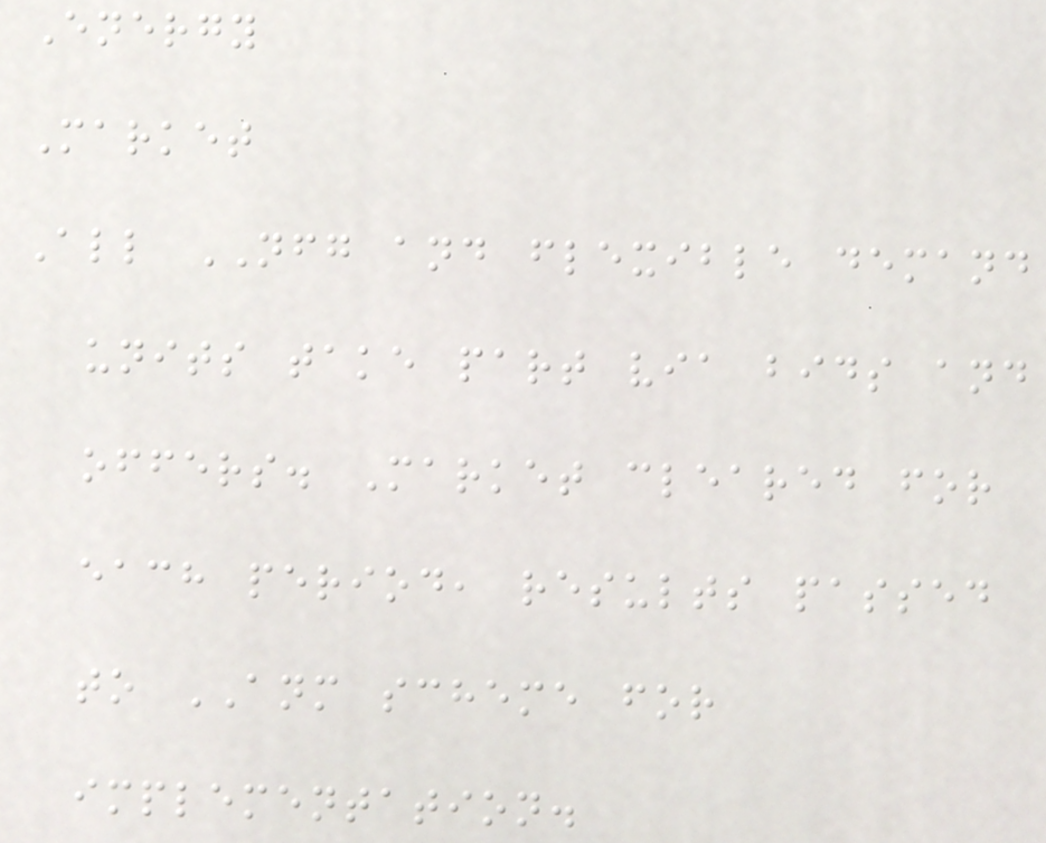Energy
Market
All NFG and flexible demand
units take part via bids and
offers. Market cleared for
each period, results passed
to ANM scheme for
implementation.
